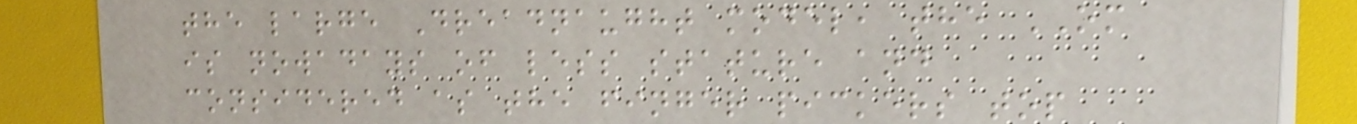the large Dreadnaught model, the OM
is nowadays of less stature and
considered as the finger pickers top
